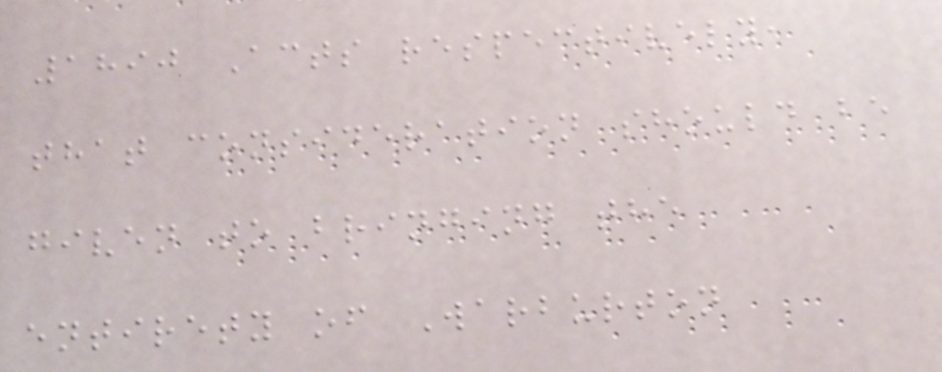1890 Acts respectively,
that consideration should be
given to bringing the
entirety of Warburton
